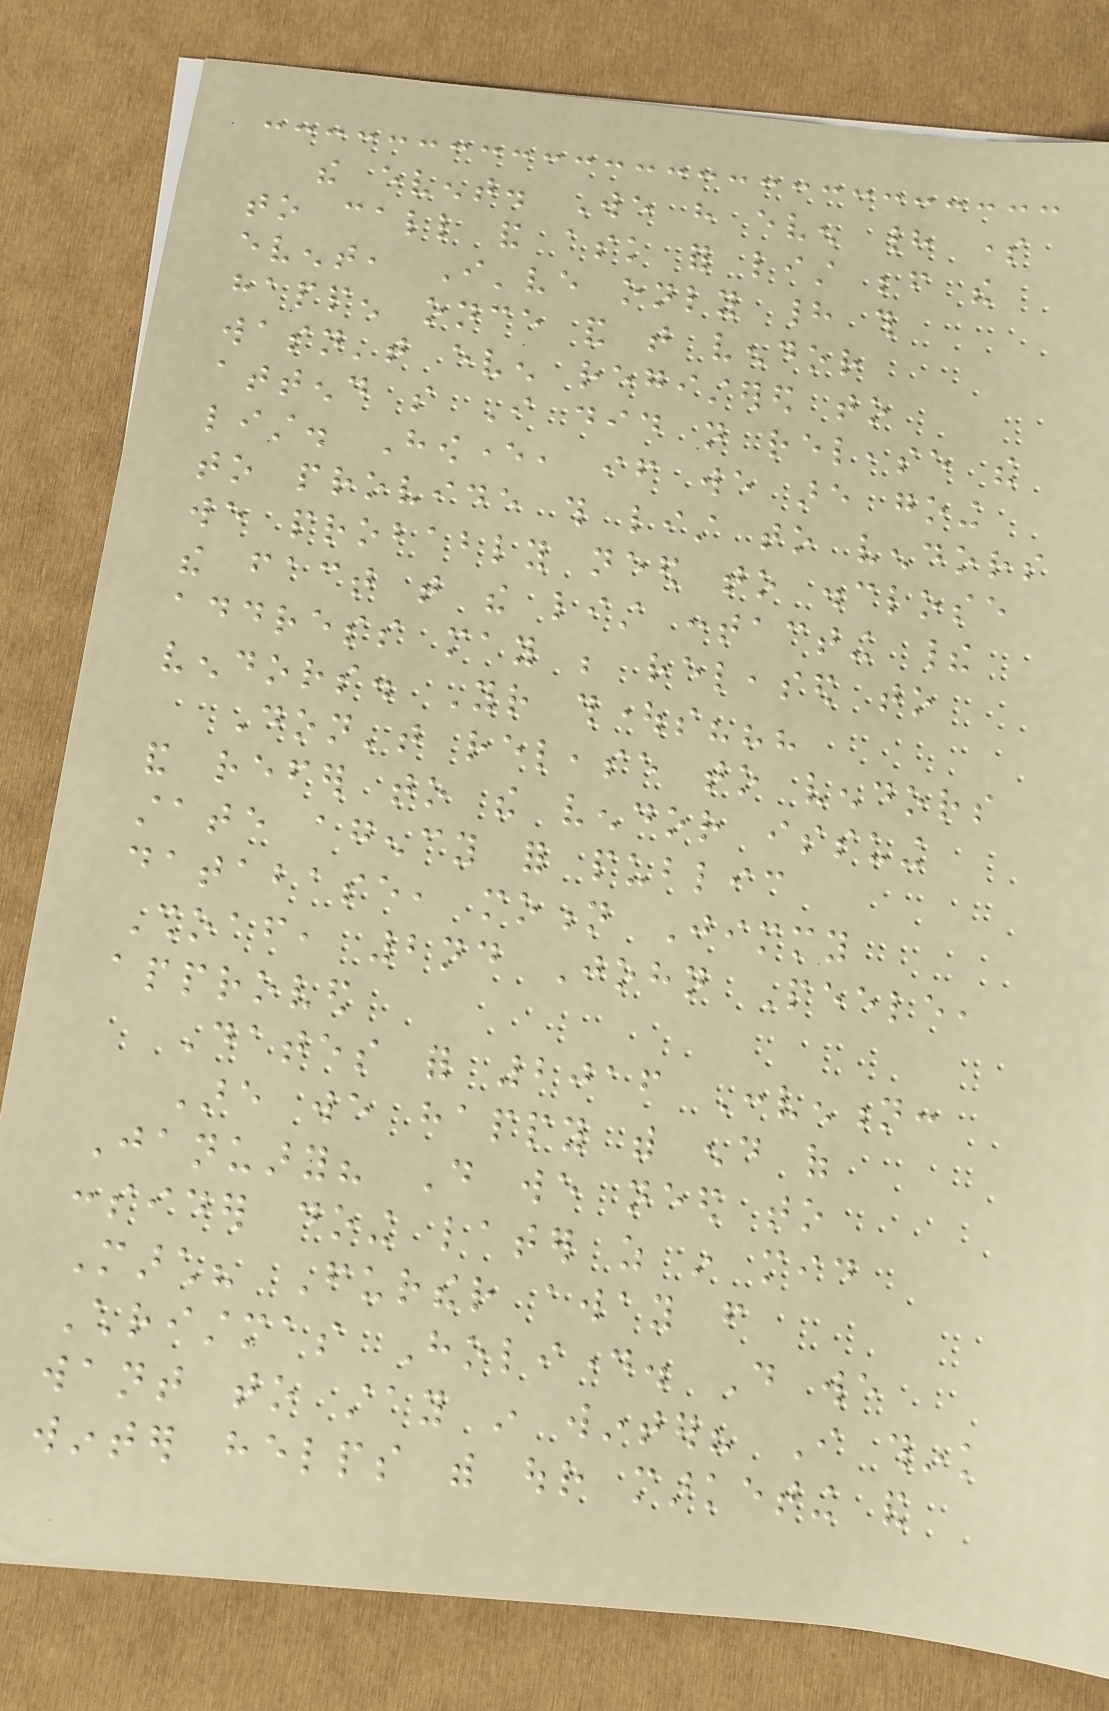the event. We have even had some
to call and ask for list before the
event, I've only had this
happen once and that vendor
wasn't even registered to
attend so I did not release the
list. However, if we are going
to provide this list to vendors
we probably need to disclose
the fact that the list contacting their
address may be released to
vendors. Your thoughts???
Don't release to vendors
and refer to the vendor issuing
state agency for public
database, motion Jimmy
Shoaf, 2nd John Peele,
approved
Dates for 2016 Convention:
Are we happy with end of
January? Do we need to
consider doing later as in mid
March? Further away from
Christmas Holiday. Do we
want to stay in winter? I think
winter helps with our marketing and
